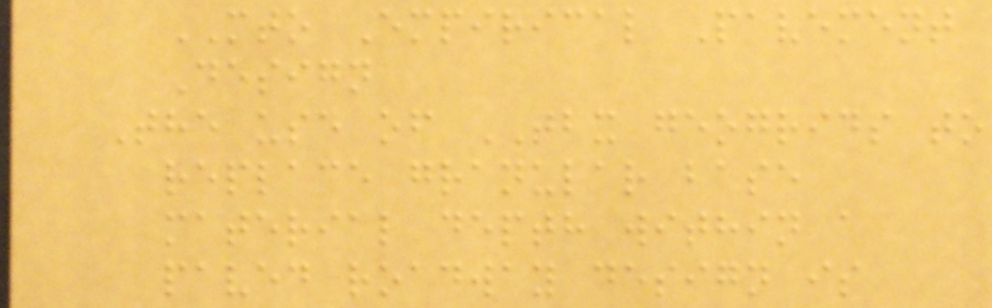MTO Empirical Pavement
Design
The use of TBX geogrids to
replace granular base
material depth within a
paved roadway design is
